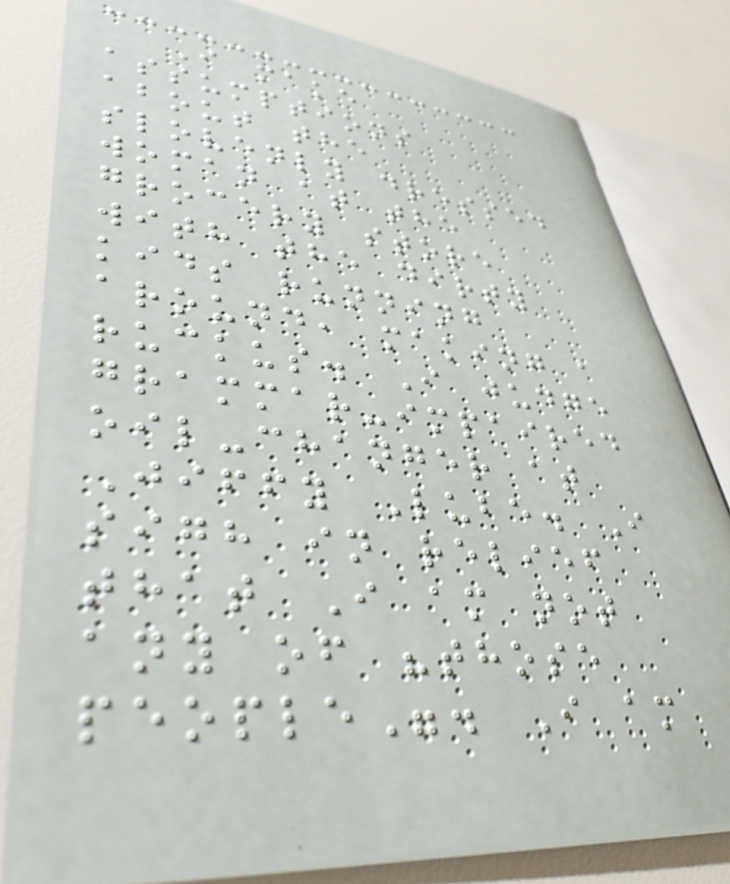I make
assumptions
about the
slovenly dressed
woman at the
grocery store
with the dirty
kids running
around, making a
ruckus. I judge
grammar-impaired
oil-changer at
Jiffy Lube. I
sigh in relief
that I am not
any of "those
people". I am
